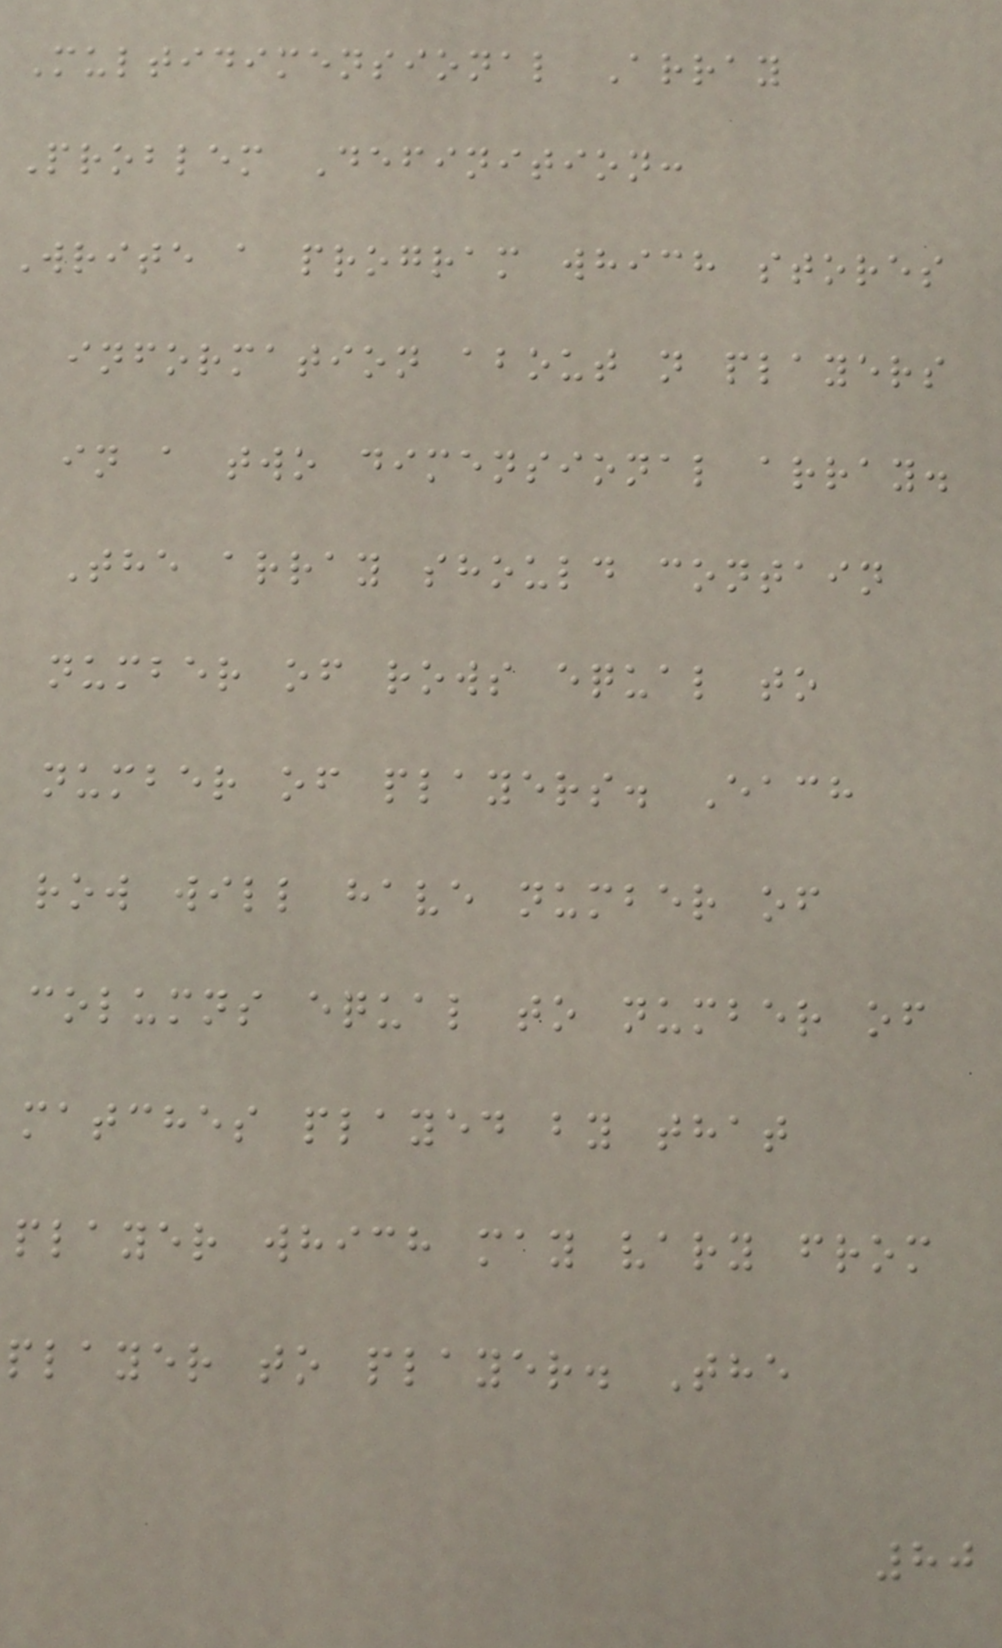Multidimensional Array
Problem Definition:
Write a program which stores
information about n players
in a two dimensional array.
The array should contain
number of rows equal to
number of players. Each
row will have number of
columns equal to number of
matches played by that
player which may vary from
player to player. The
80
